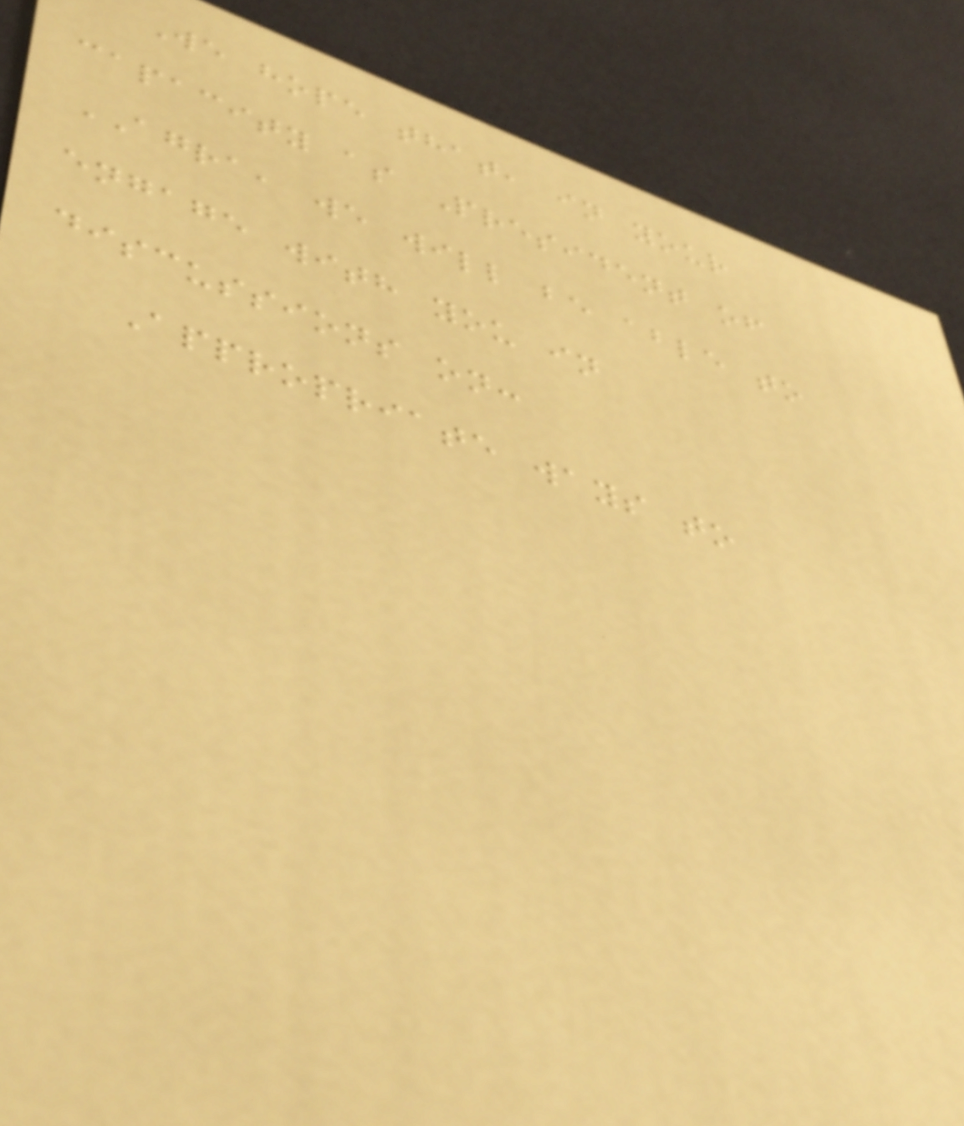We hope that, in your
capacity as President of
AGRA, we will be able to
engage with you in
discussions on:
Appropriate ways to
